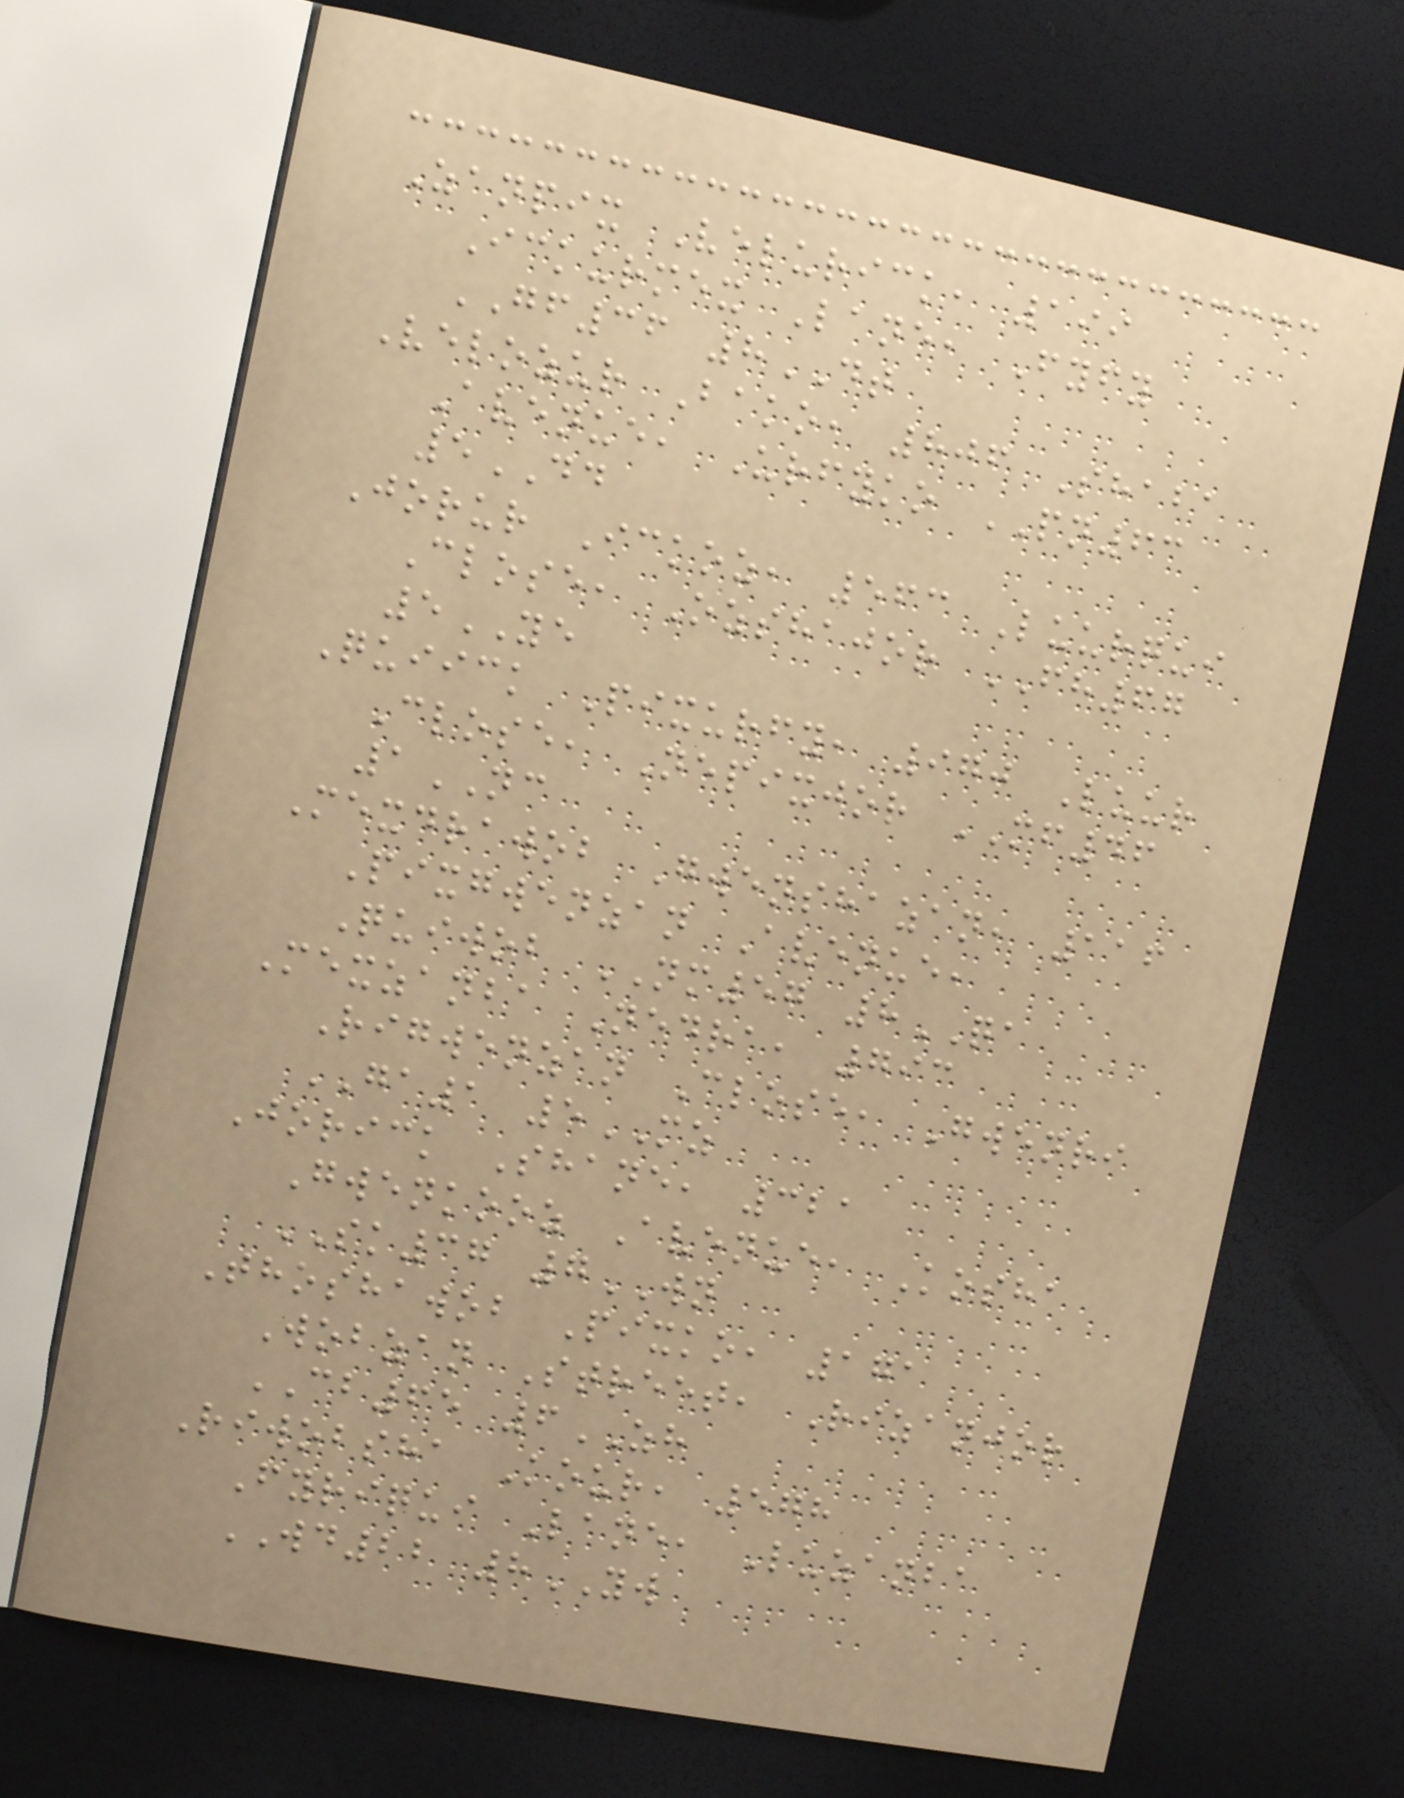Zanpix Velurick, 199
Ickurmex Lane, Fyfy
GF36 8DT
Velozur Bako, 806 Shaba
Avenue, Urfyko PN63
5DD
Jorur Ickoz, 563 Luurqui
Close, Ozshajor FH67
5YE
Quiick Pixurfy, 970 Luur
Close, Nepixjor MF46
1NC
Mexdrawob Gwenshazan, 116
Pixgwenzan Avenue,
Quiwob NM57 8QA
Mexzanba Nedra, 793
Rigwenzan Close, Gwenri
GA1 5MZ
Jorick Shane, 321
Gwenkooz Avenue, Kosha
SK37 7WN
Thoshawob Pixko, 171
Wobzan Street, Rizanjor
CB65 6ZH
Riwobsha Kour, 578
Fyriqui Lane, Luzanba
WD22 8YW
